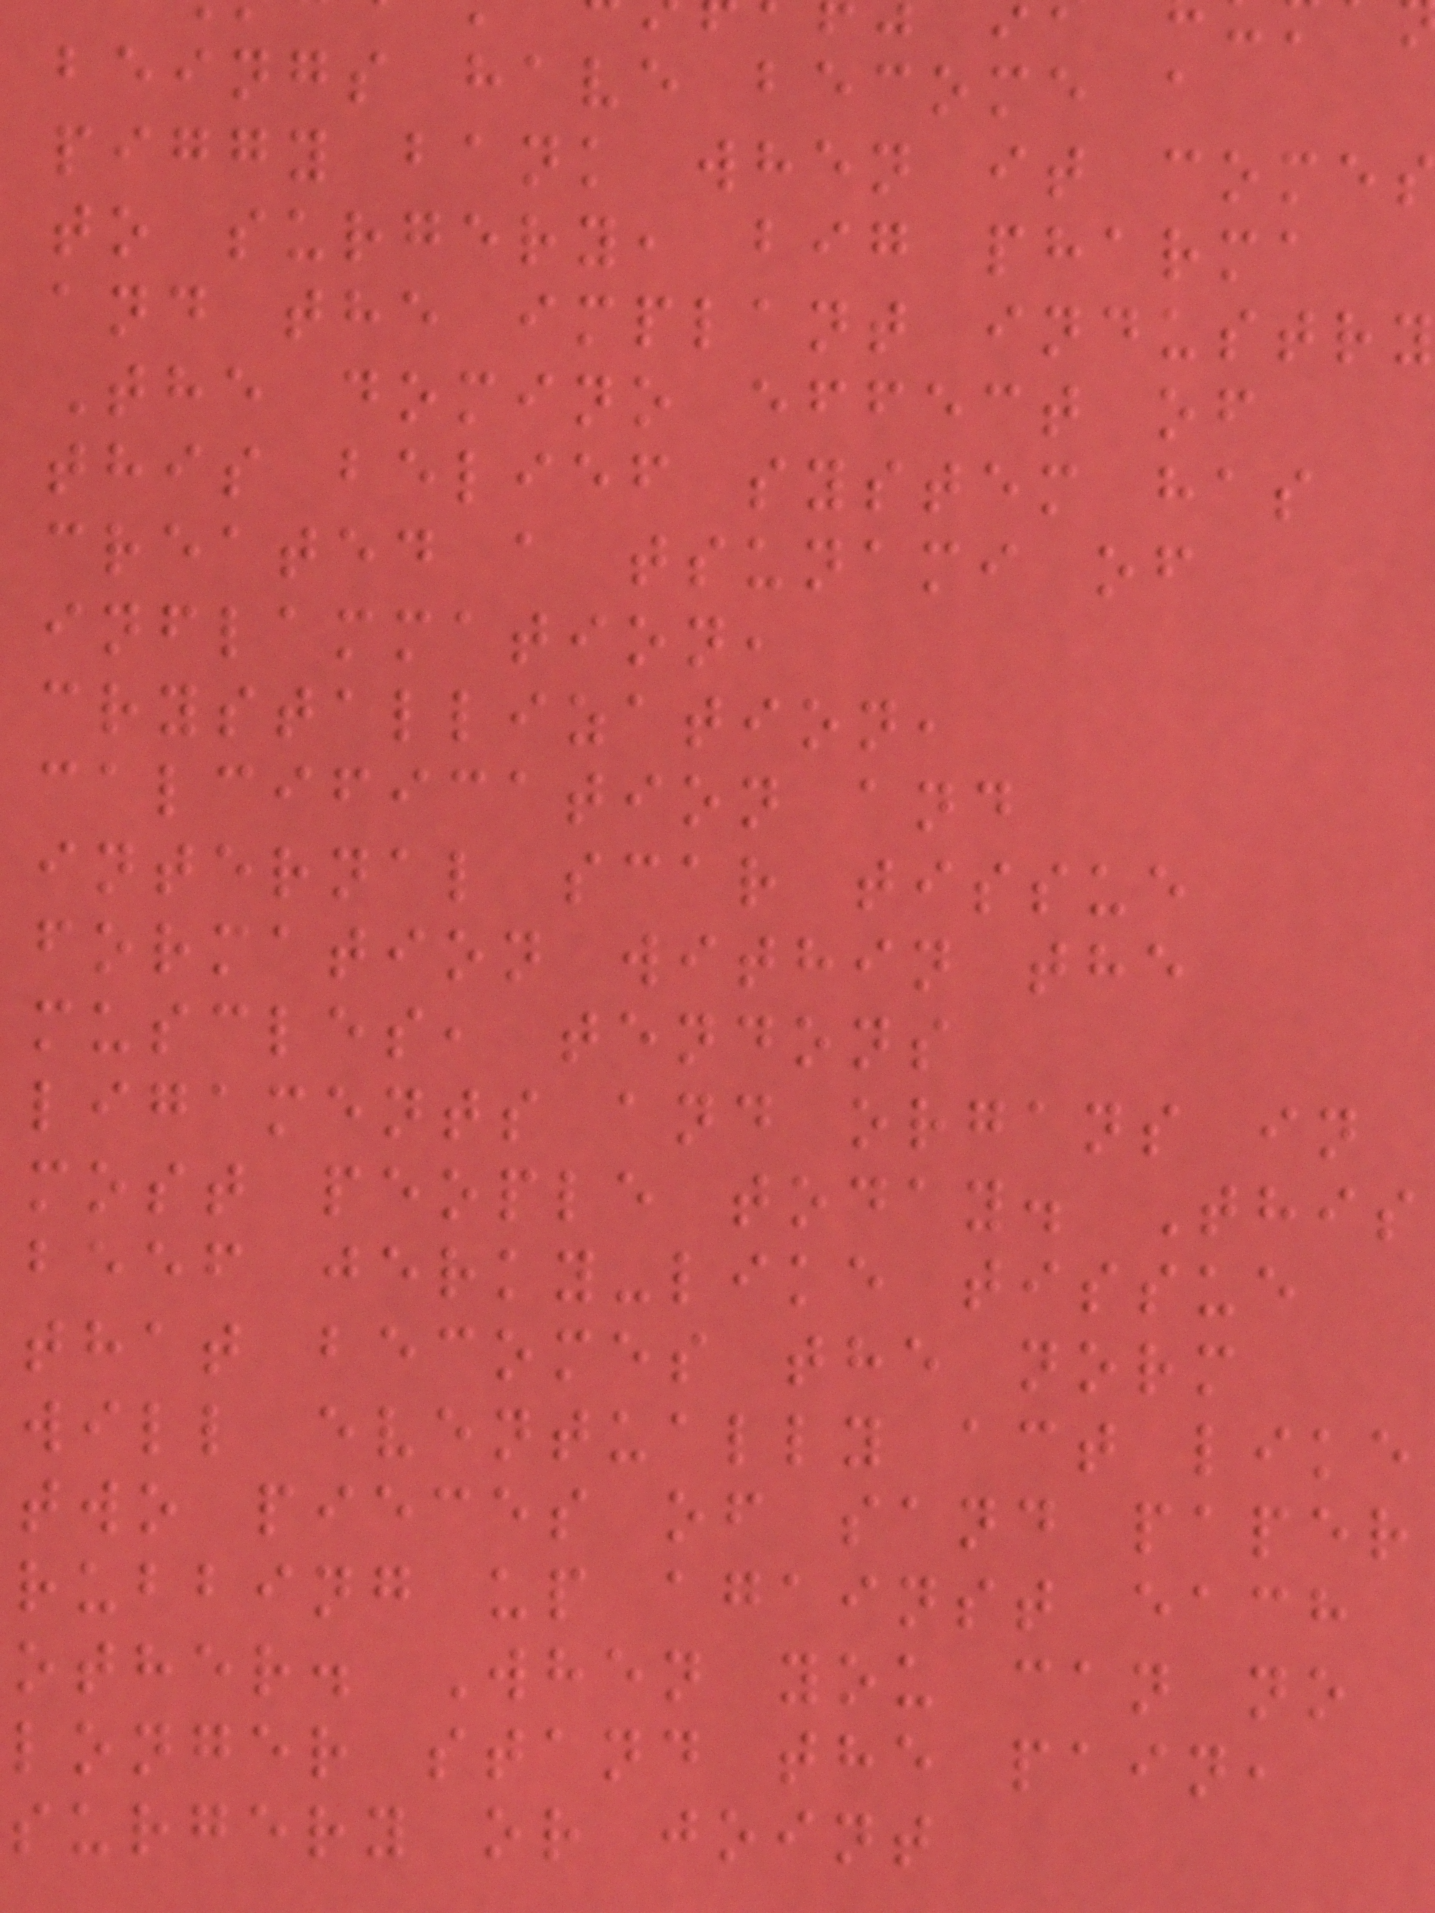beings have become a
piggy bank when it comes
to surgery, big pharma
and the implant industry
The domino effect of
this belief system has
created a tsunami of
inflammation,
crystallization,
calcification and
internal scar tissue
formation within the
muscles, tendons
ligaments and organs in
most people today. This
beef jerky-like tissue
that becomes the norm
will eventually act like
two pieces of sand paper
rubbing up against each
other. When you can no
longer stand the pain,
surgery or joint
